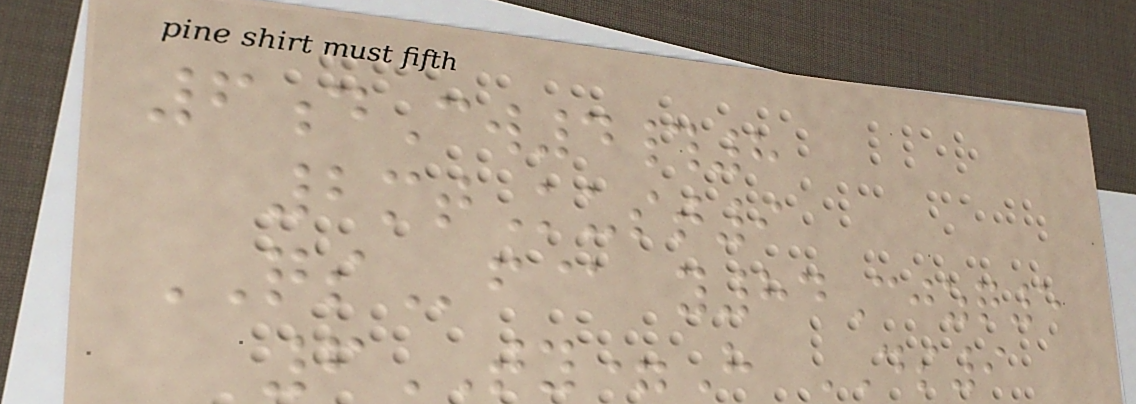6dCw4#8
2mtKust9
QSf@ y84Cjzq5
6TY=H DS9
